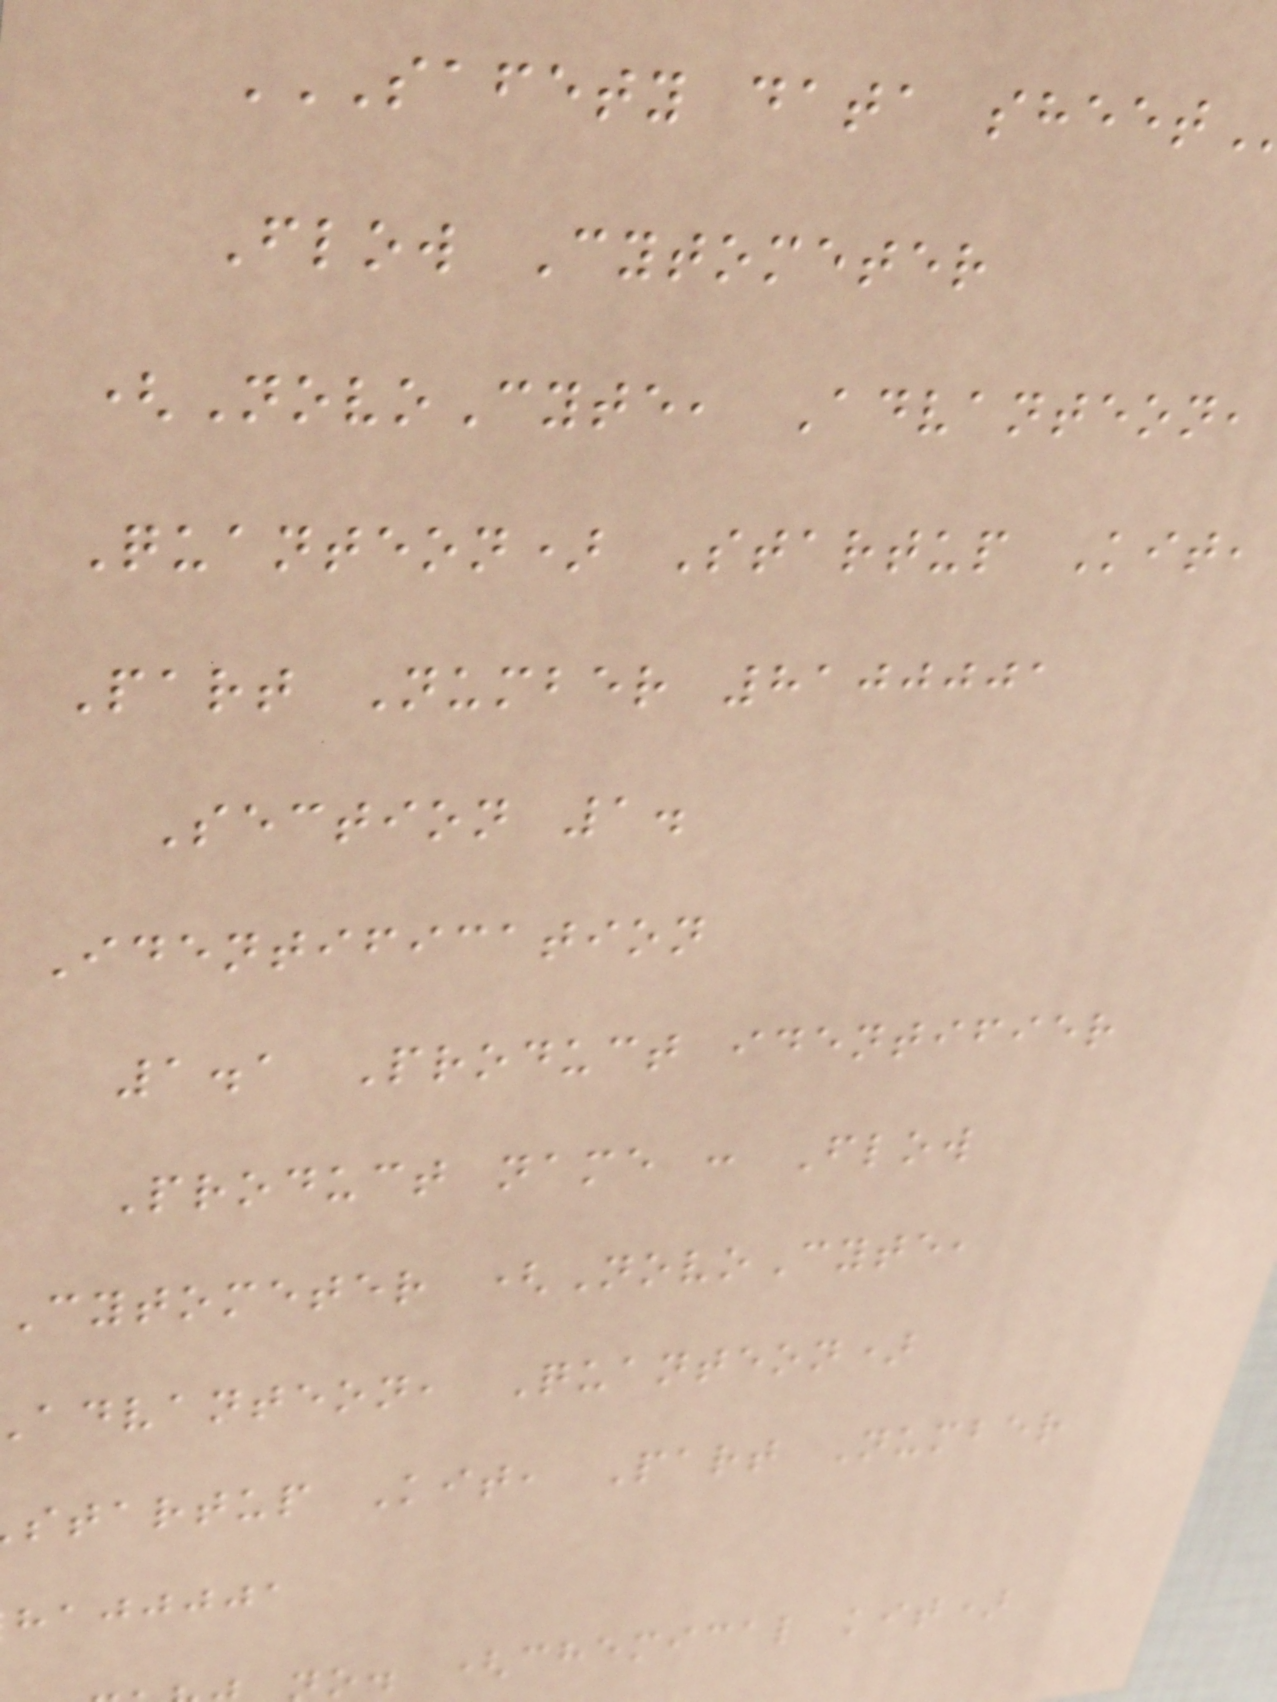Flow Cytometer
(NovoCyte, Advanteon,
Quanteon) Startup Kit,
Part Number 8100001
Section 1.
Identification
1.1 Product identifier
Product name : Flow
Cytometer (NovoCyte,
advanteon, Quanteon)
startup Kit, Part Number
hajjjja
o. (chemical kit)
